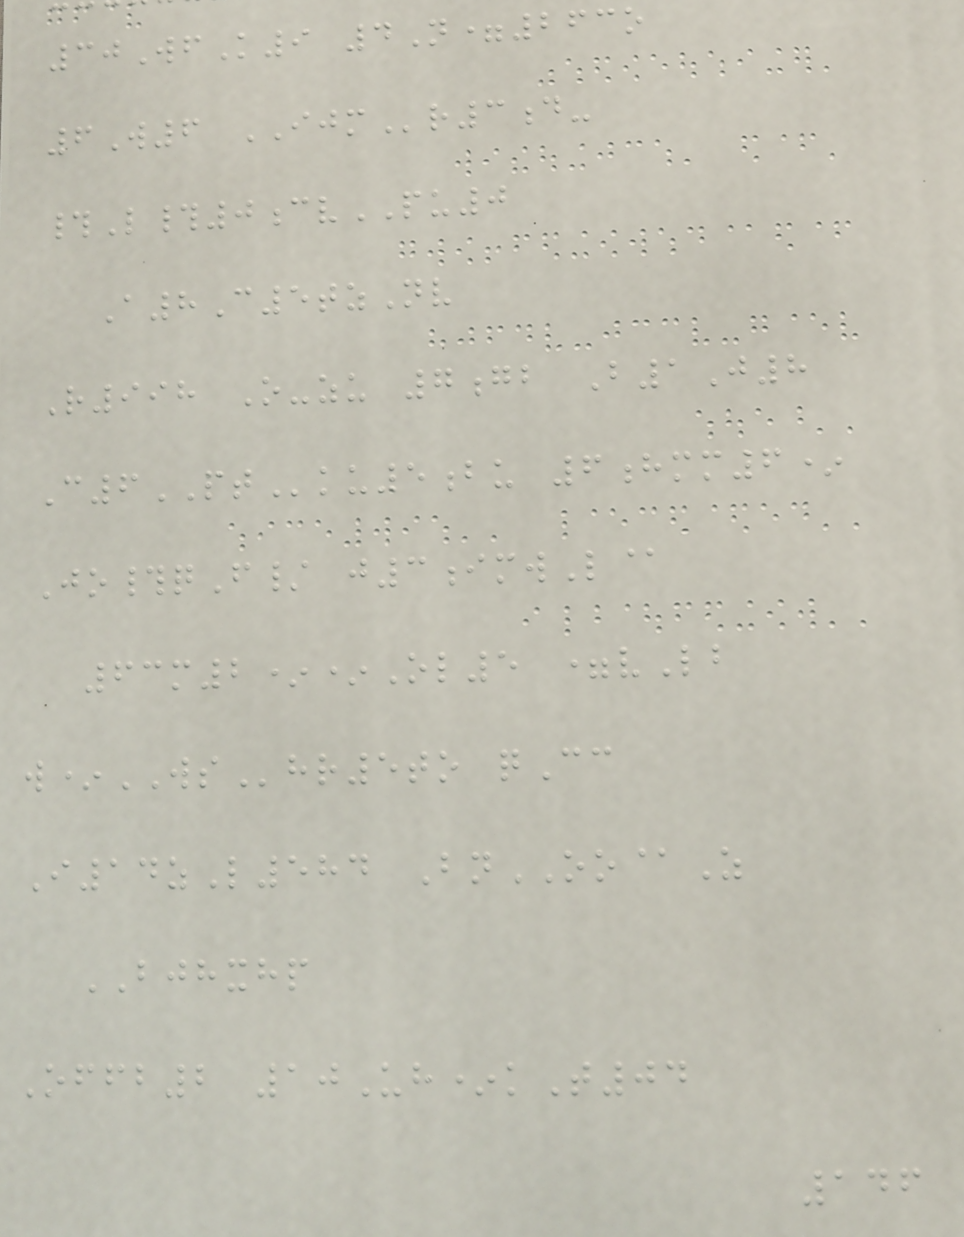30WfK9 4N=263o
6W6 IJMr3d-
#L#0cvPU0
A8C5tzNv
R998 O-zu 7gb B1J8
C6PTku5bu 6hmm6*
Jo#qF/ j3imwL@
63m2**Ol5 =vLb
w*WShr5to qCc
I14zL584 BnOO@Z
BJHXHP
Offb2 10Uh*kT04
146
